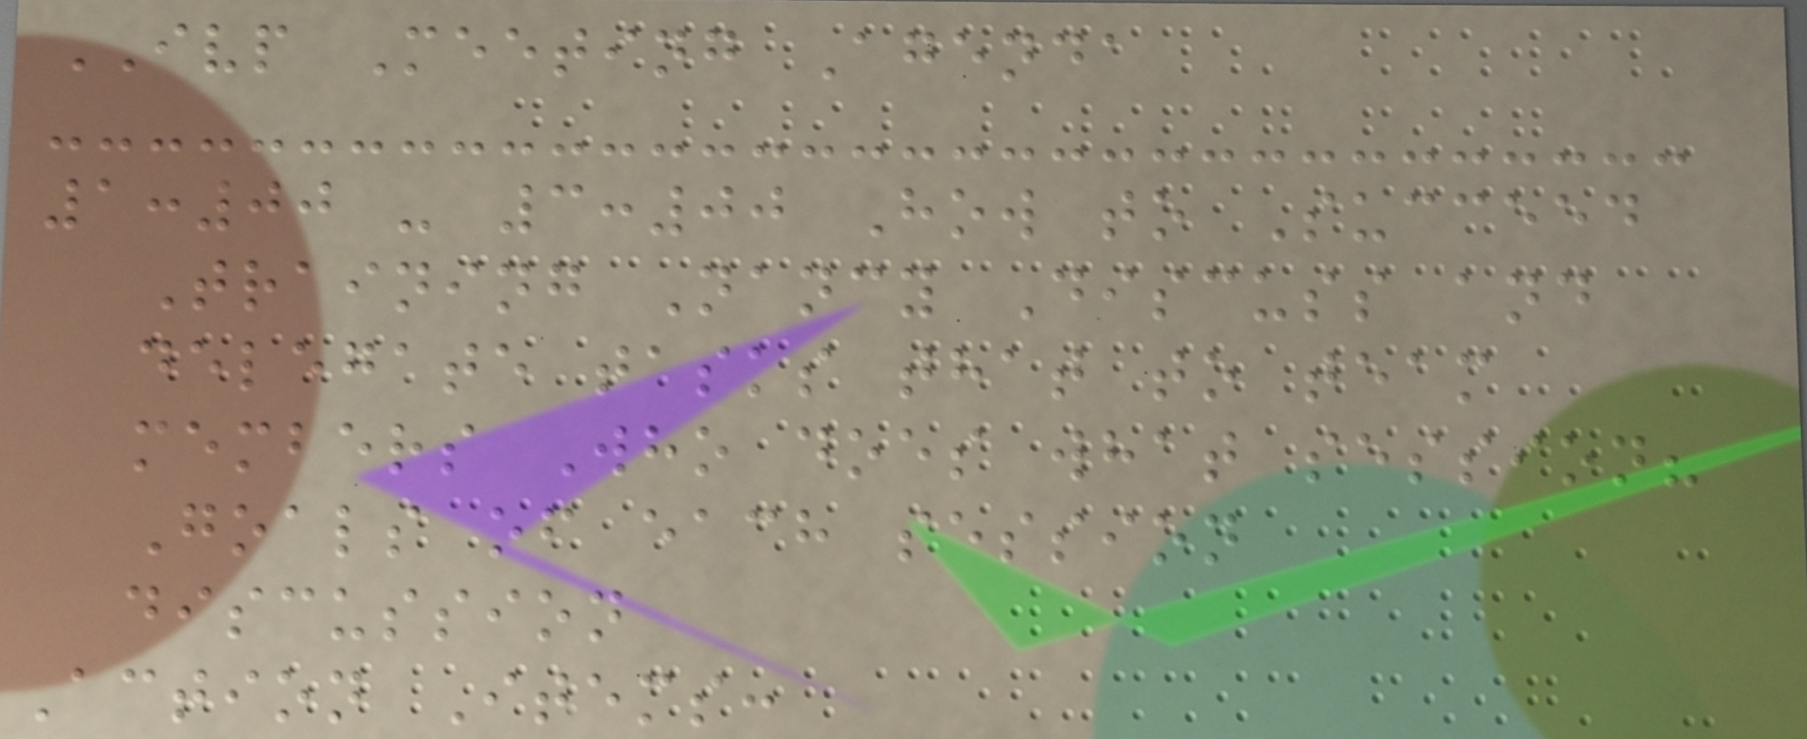IVP Meeting Agenda
1:00 - 3:00 How to Succeed
Training Nancy Discuss and
delegate tasks that to team
members Who does what session?
Goals of each session
discussion
Action Items:
